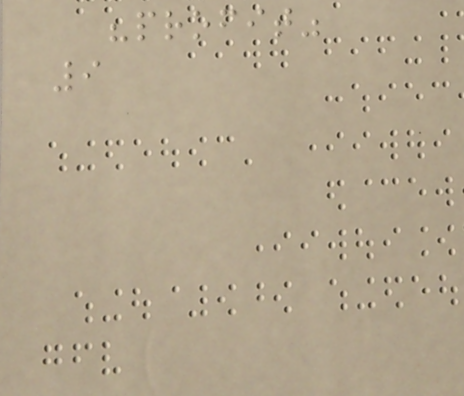"profit"
9
